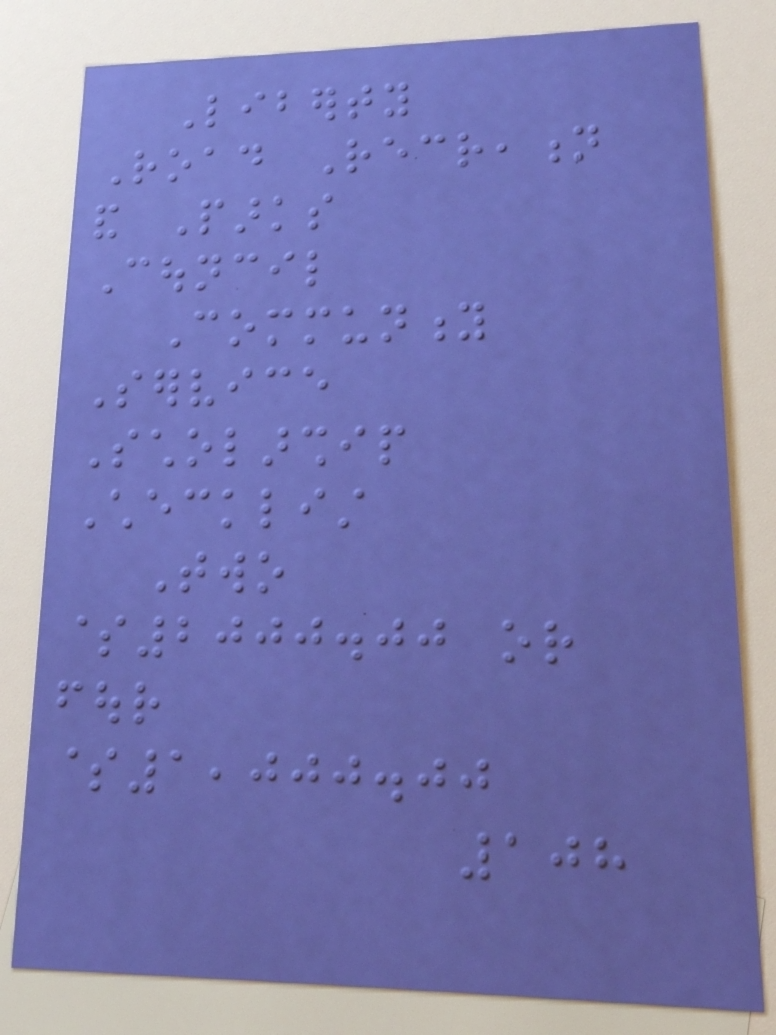Liberty
Road Recreation
and Parks
Council
Community
Service
Scholarship
Checklist
Two
$2000.00 or
four
$1,000.00
108
